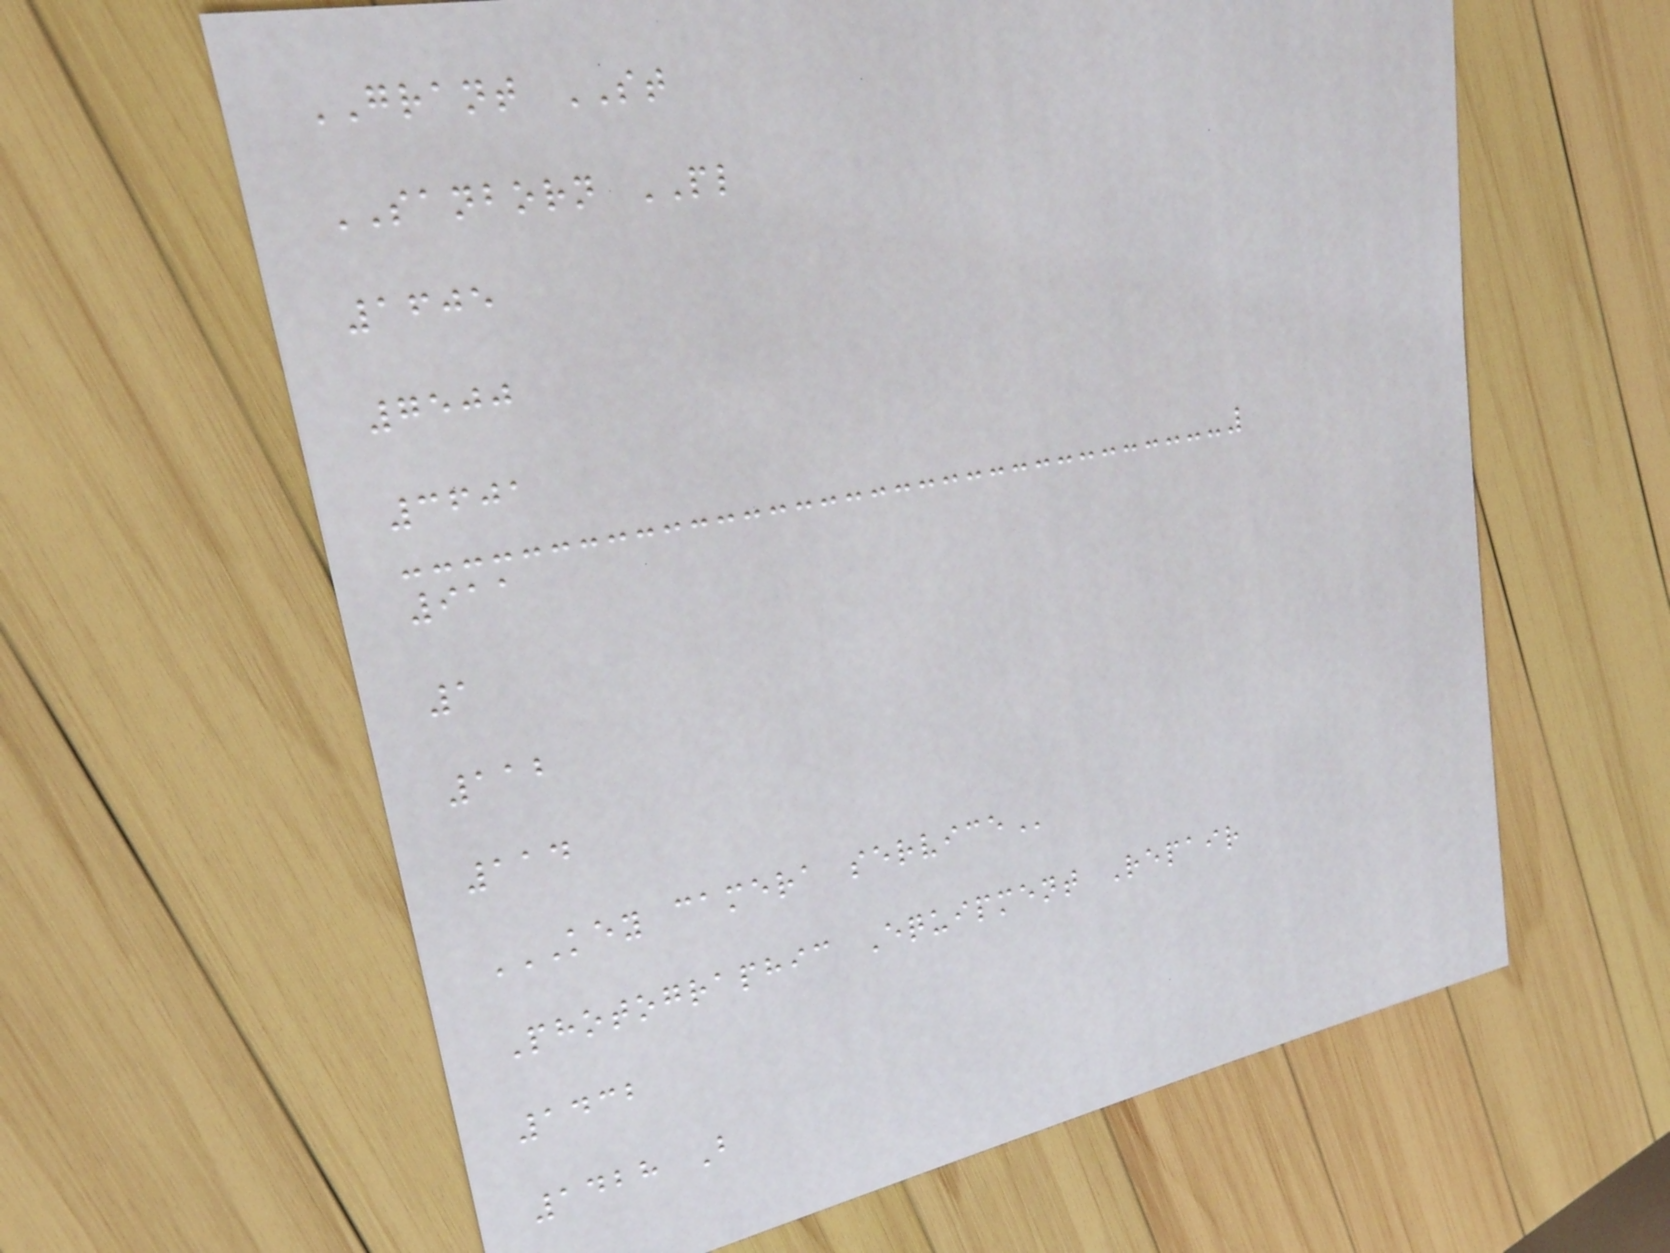GRANT ST
SANBORN PL
1605
7500
3601
911
1
112
114
KEY CAMERA SERVICE
Photographic Equipment Repair
1432
1428 B
